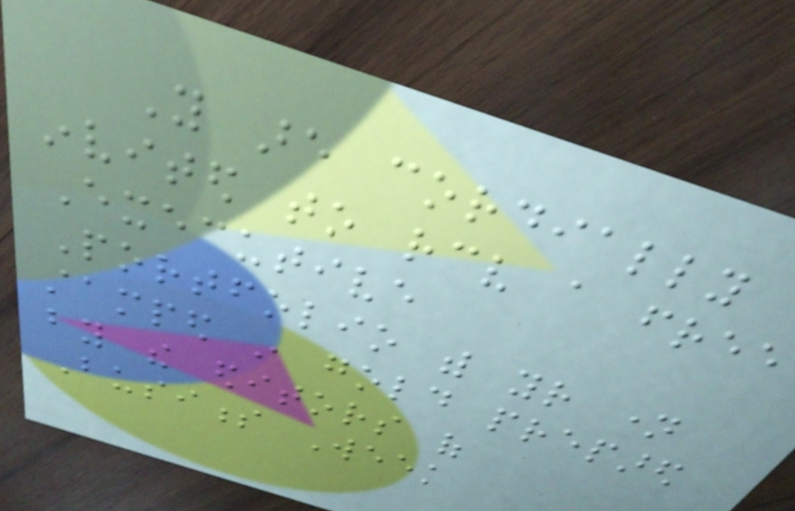You are cordially
invited to receive a free
Executive
Portfolio with your name
stamped in gold prepared
by the editors of
Business Week
